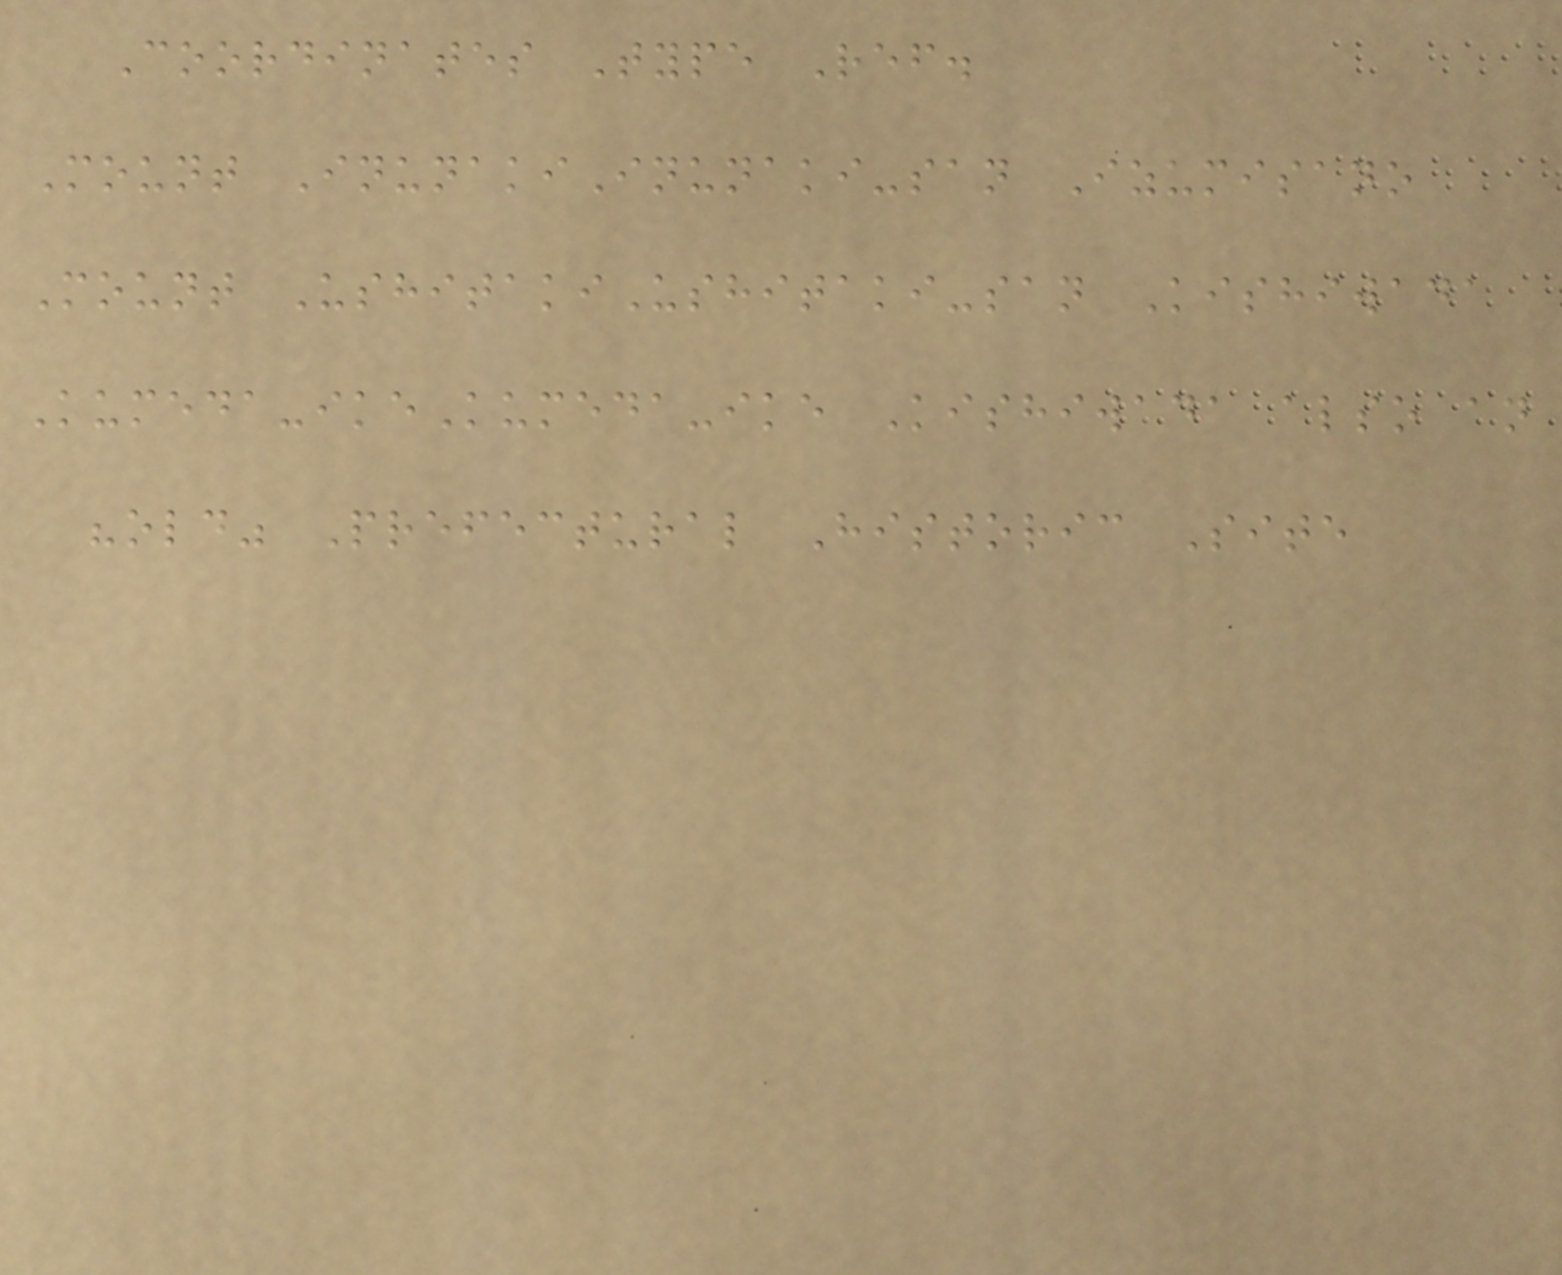Coordinates Type Ref.
Mount InunakiInunaki-san Izumisano
Mount UshitakiUshitaki-san Kishiwada
Kumeda-ikeKumeda-ike Kishiwada also an
"old" Prefectural Historic Site
